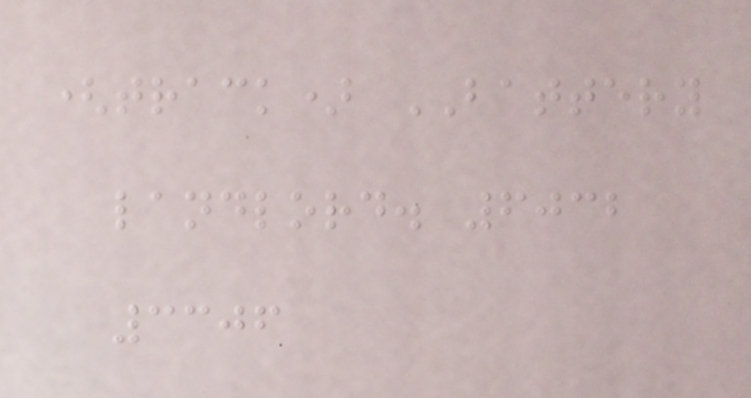(track) BATTERY
landlord. 6032
3306
